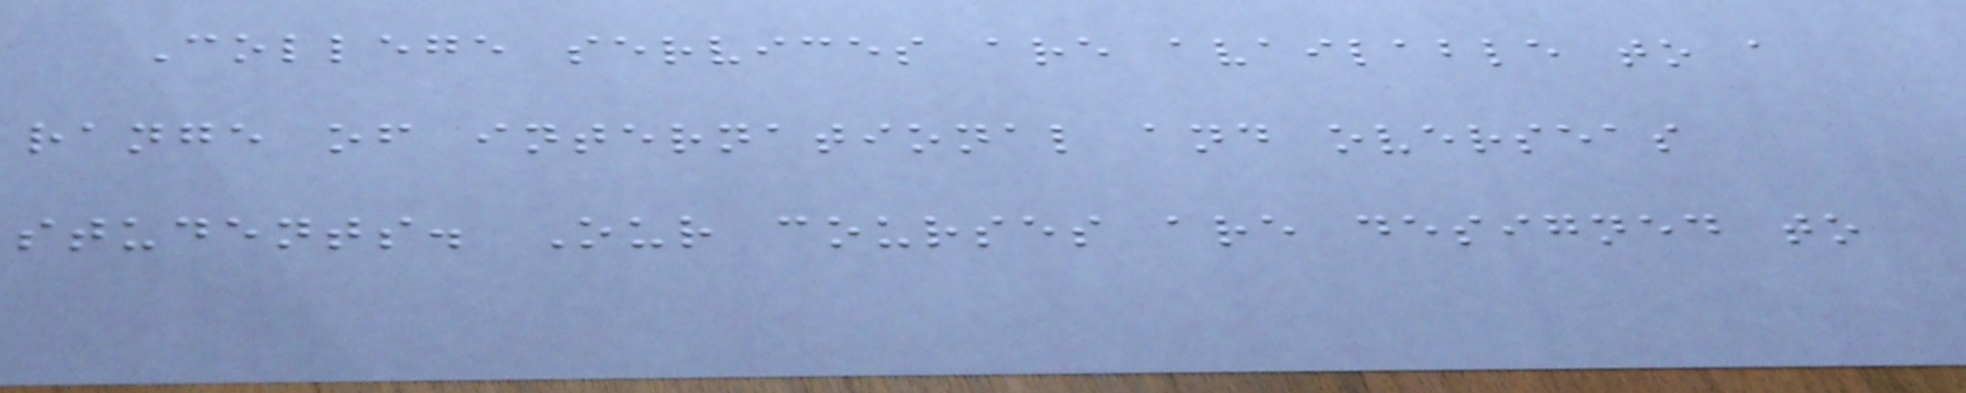College services are available to a
range of international and overseas
students. Our courses are designed to
